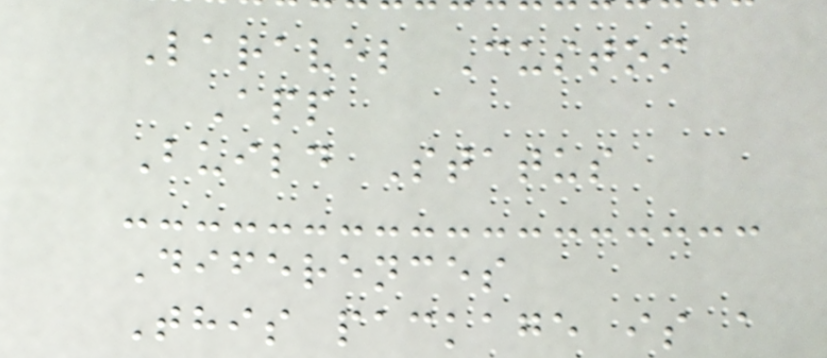Laravel Custom
App
Build Status
Diferences
This package is a
